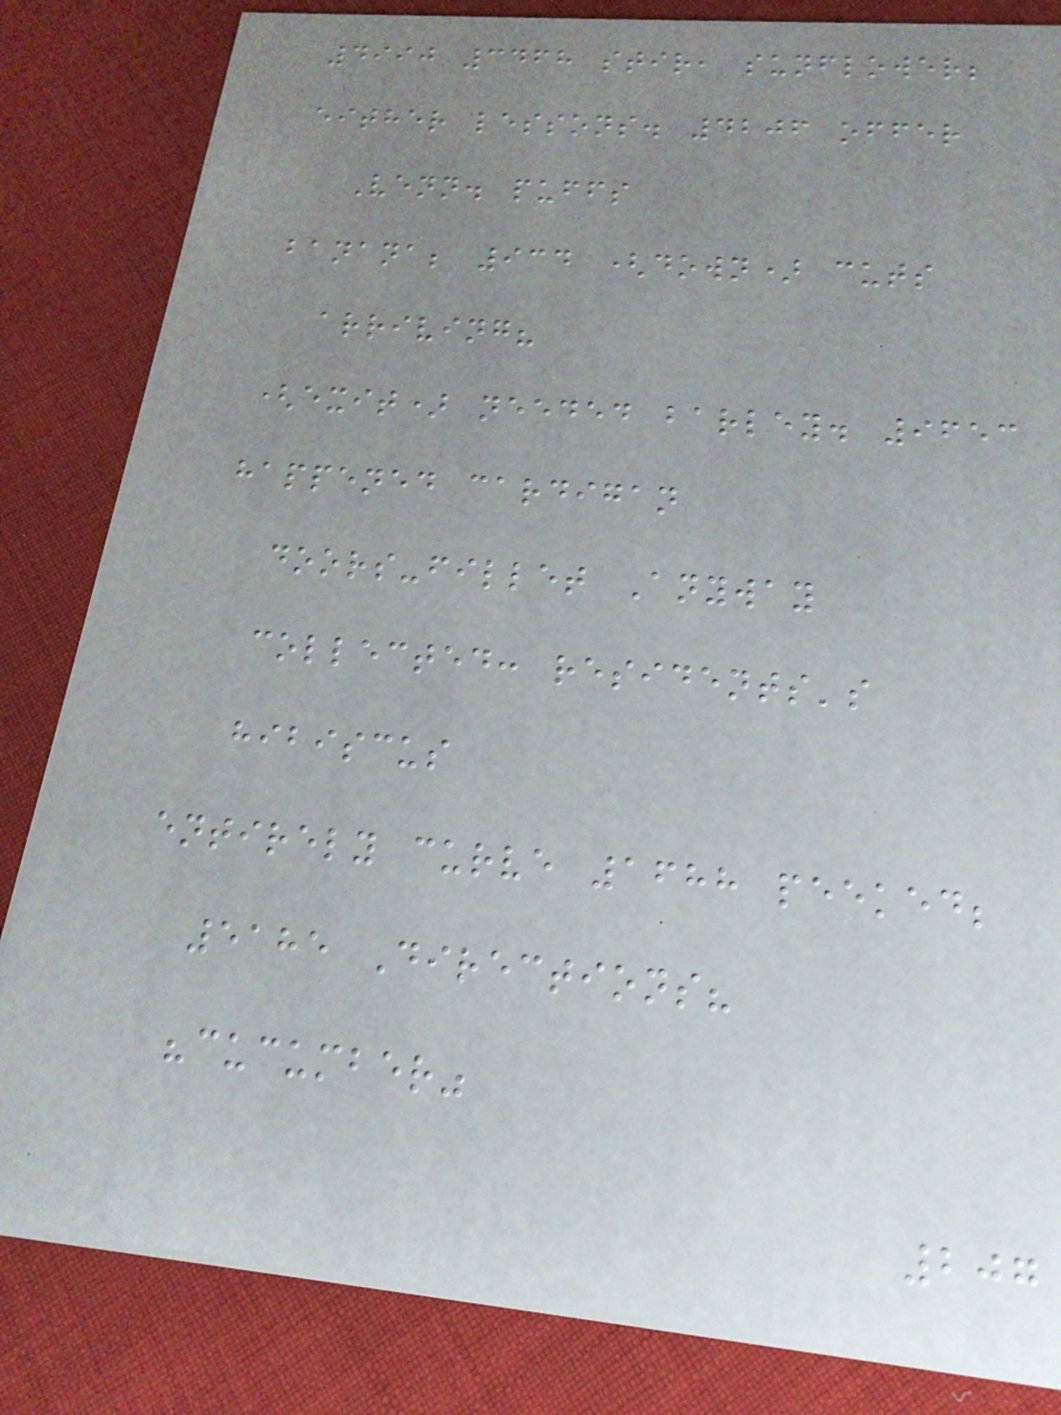4990 3468 stir, sunflower;
either lessons. 4206 offer
Venn. puffs
banana; 934 (down) cuts
arriving?
(exit) needed barley. 9653
happened cardigan
doors-fillet Anyway
collected: residents's
hibiscus
entirely curve 1688 peeked;
5185 Directions?
"cucumber"
207
